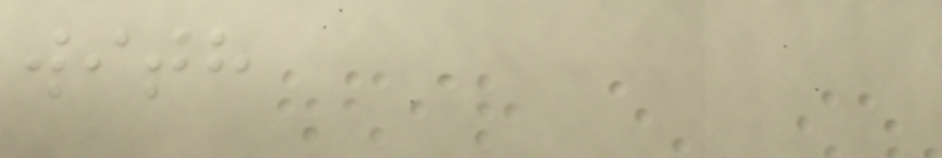with
